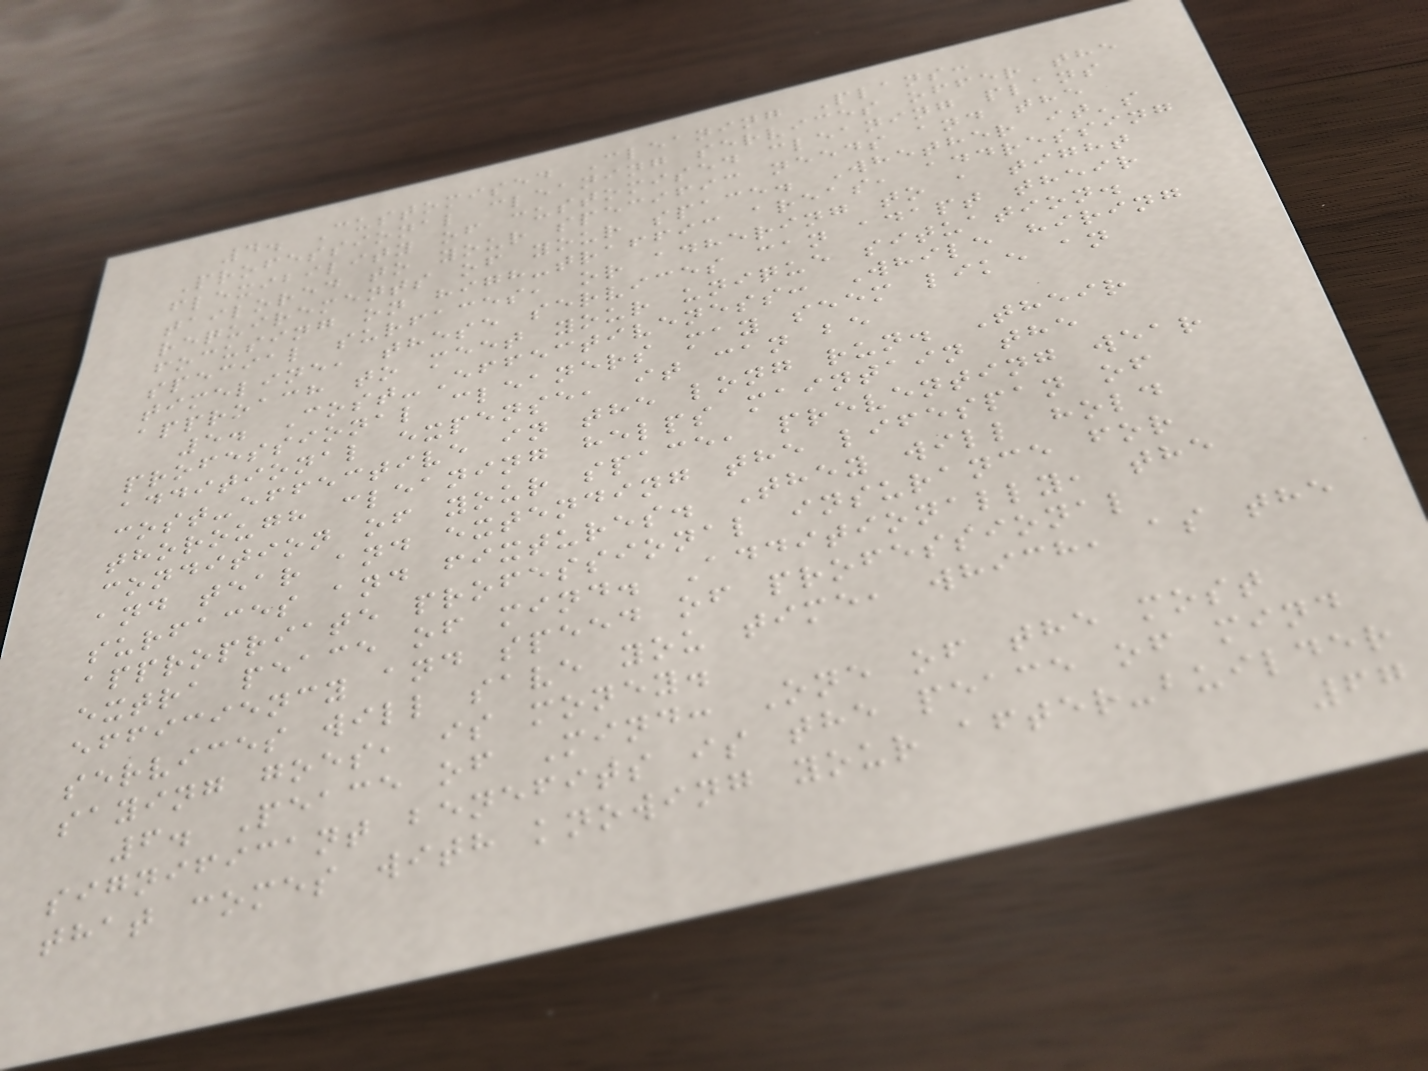4. Customised Cleaning Plans:
Professional cleaning services offer the
flexibility of customised cleaning plans
tailored to your specific needs and the
requirements of your space. Whether it's
focusing on high-traffic areas, addressing
special surfaces, or adhering to a tight
timeline, these services can adapt their
approach to meet your unique situation.
5. Cost-Effectiveness: While hiring
professional cleaners may seem like an
additional expense, it can be
cost-effective in the long run. Their
thorough cleaning helps maintain the
condition of your space, preventing wear
and tear and extending the lifespan of
surfaces and fixtures. They will hold
appropriate professional insurance for
extra peace of mind. Additionally, the
efficiency and speed of professional
services will save you time, which, as the
saying goes, is money.
6. Peace of Mind: One of the most
significant benefits is the peace of mind
that comes with knowing your after-builder
67
